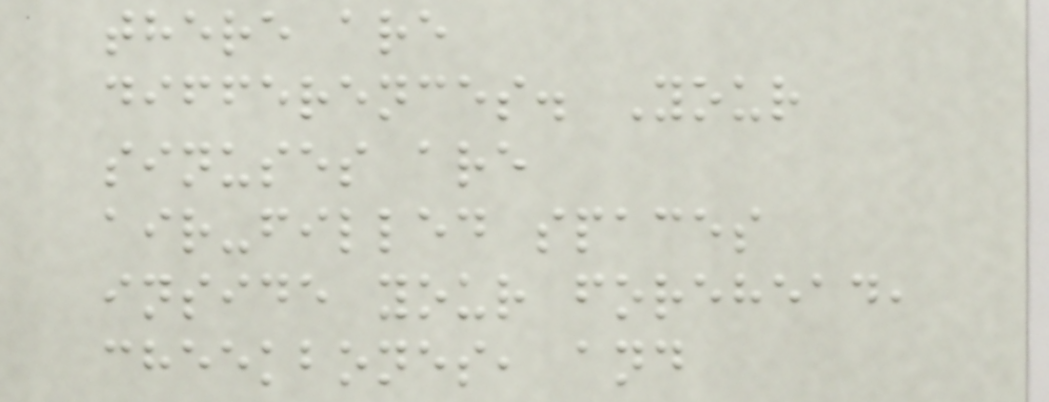there are
differences. Your
sinuses are
air-filled spaces
inside your forehead,
cheekbones, and
